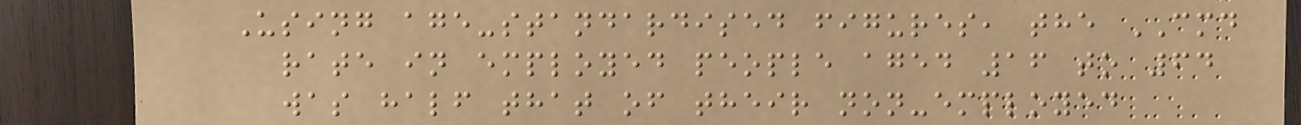Using age-standardised figures, the CMD
rate in employed people aged 16 to 64
was half that of their non-employed
